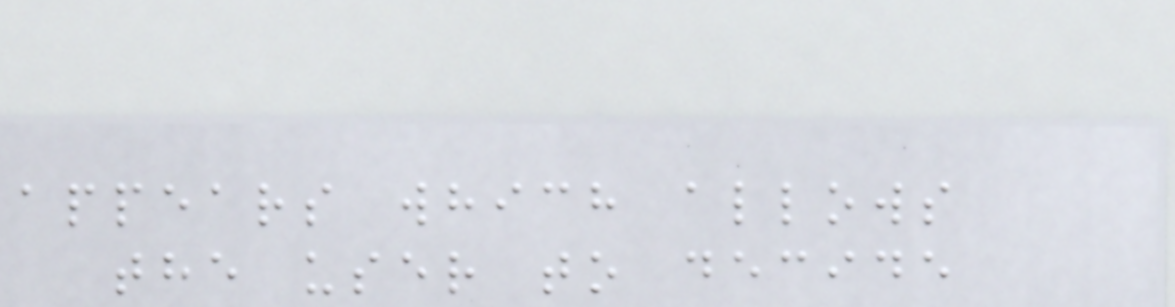appears which allows
the user to decide
